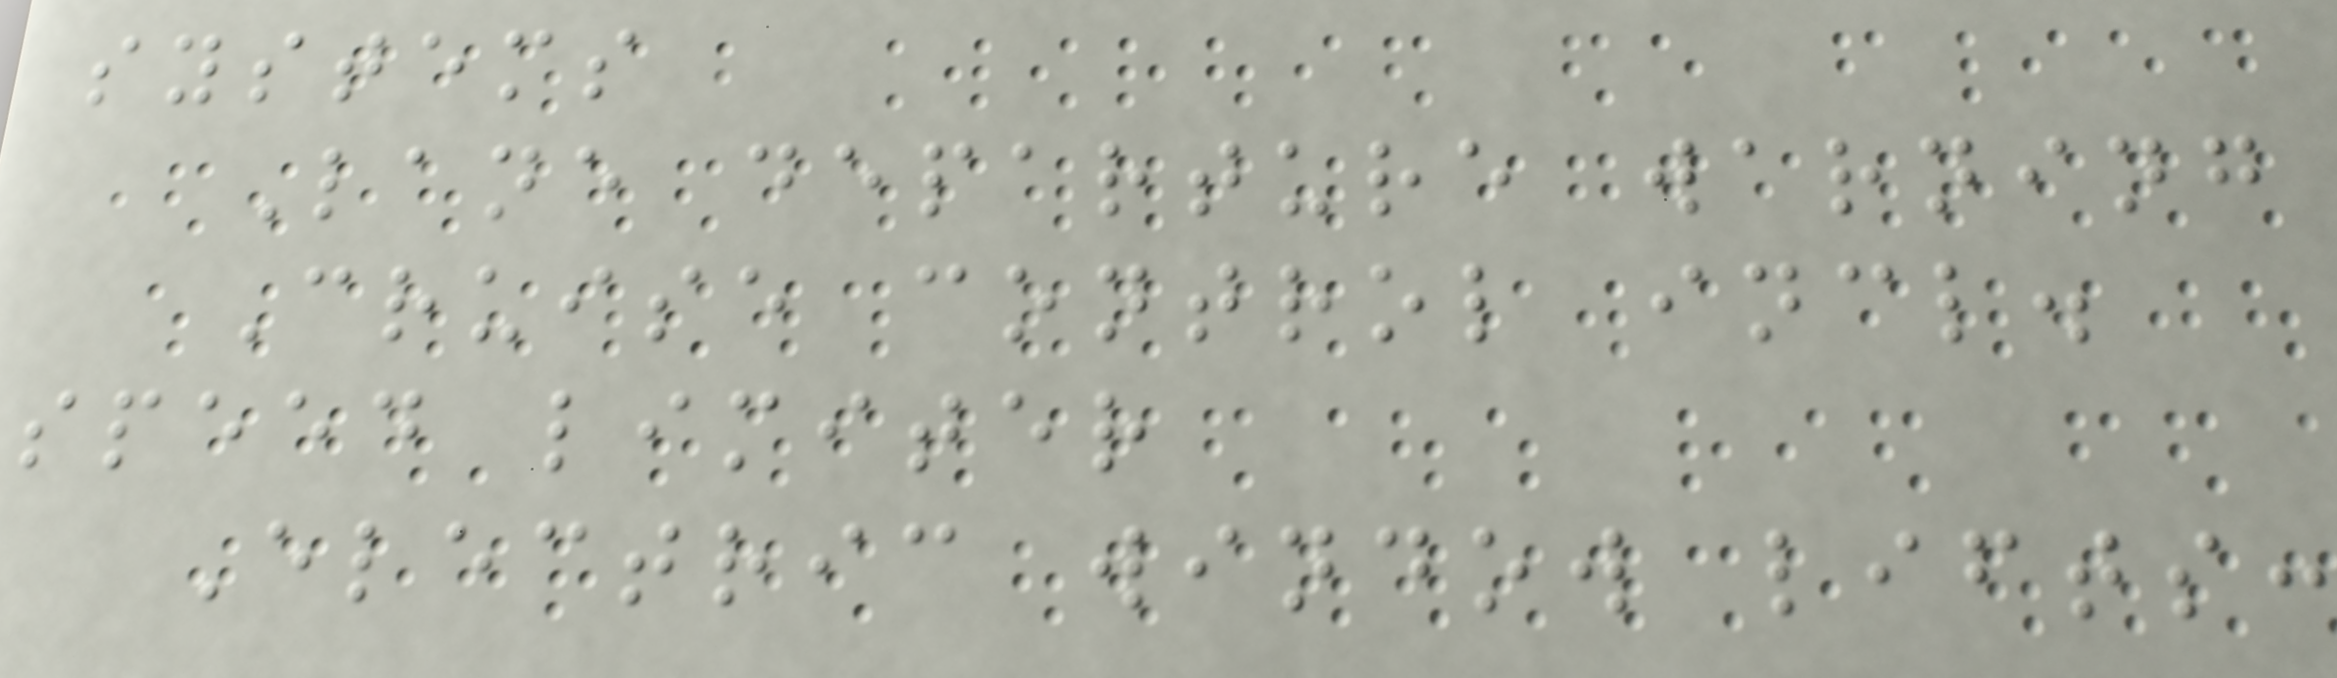systems
Lane departure warning
Cruise control incl.
speed limiter
Electric window lifts:
